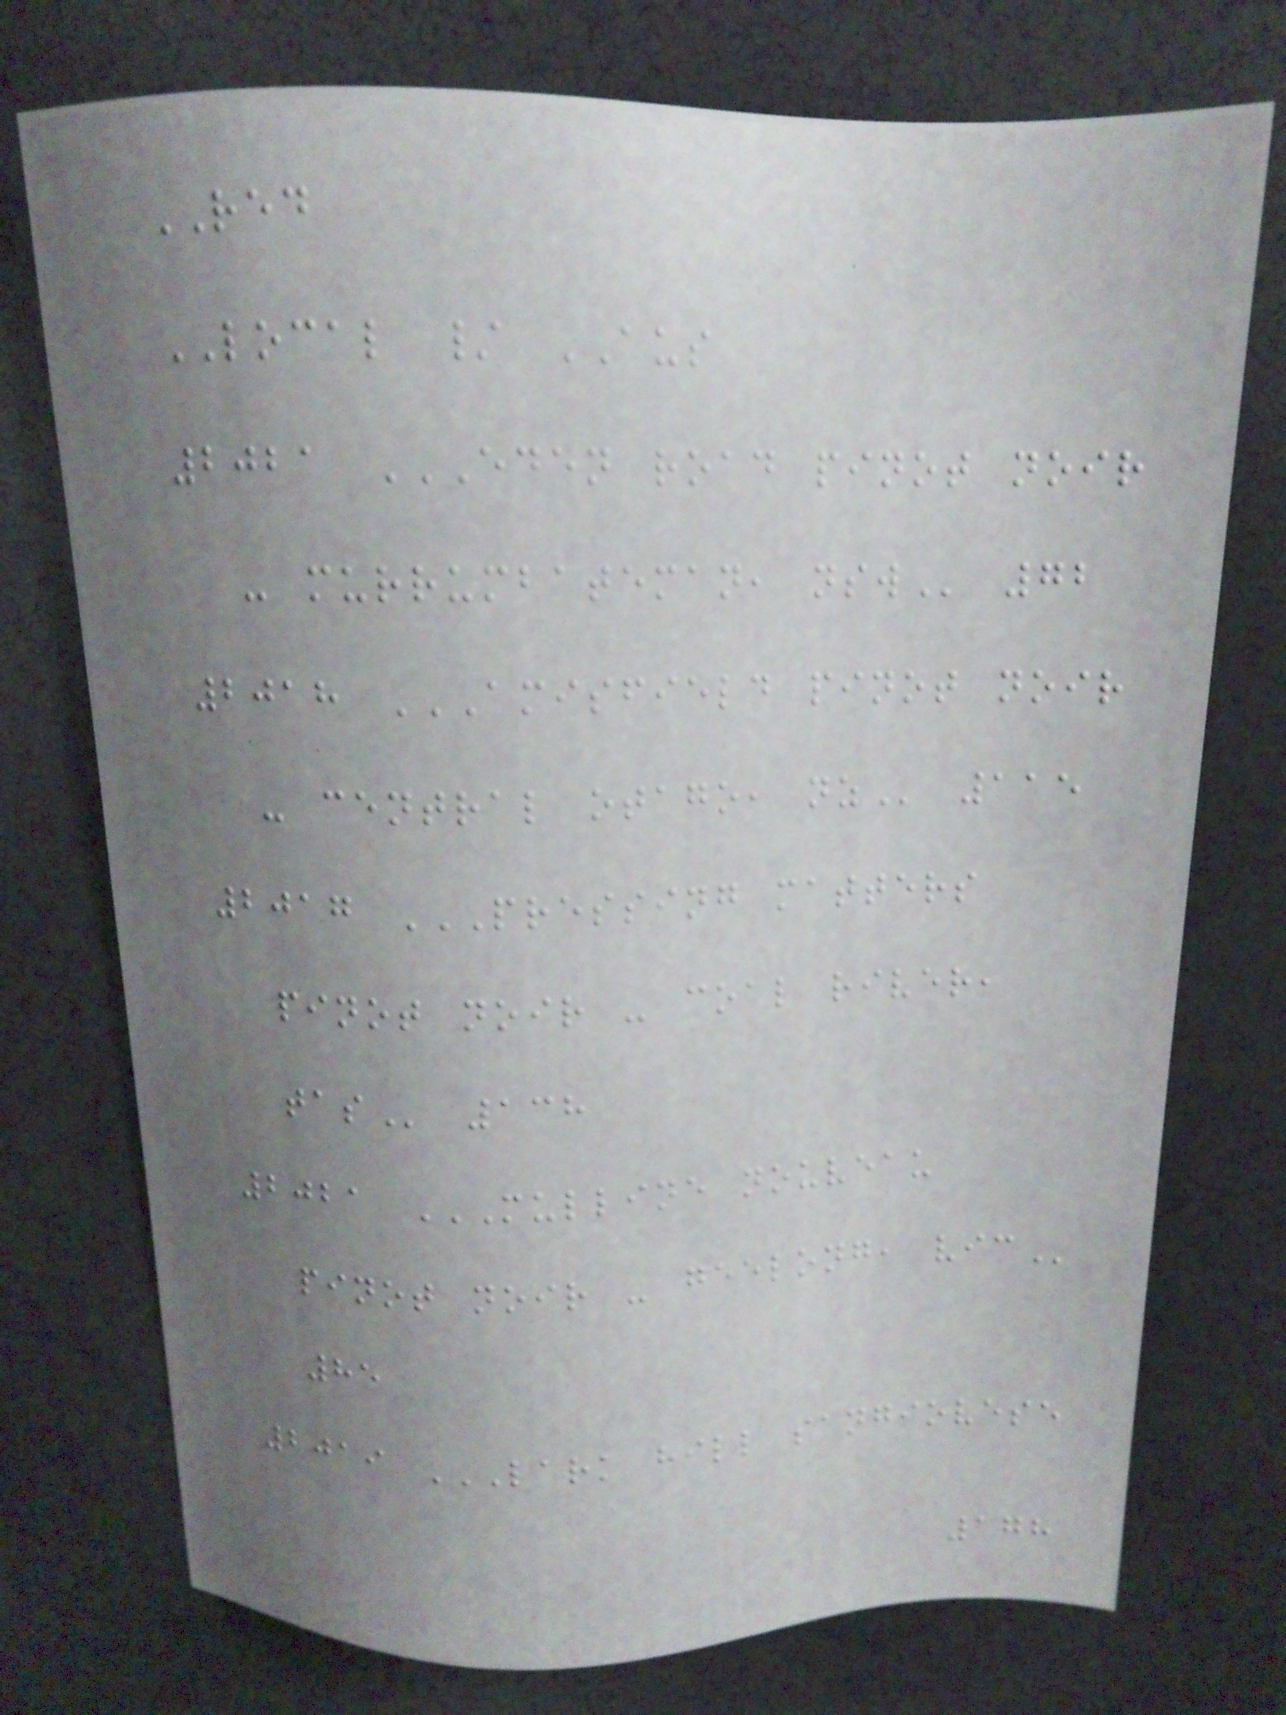RED
LOCAL / AUS
2021 EDEN ROAD PINOT NOIR
- MURRUMBATEMAN, NSW 72
2018 AMISFIELD PINOT NOIR
- CENTRAL OTAGO, NZ 115
2017 PRESSING MATTERS
PINOT NOIR - COAL RIVER,
TAS 138
2021 MULLINE NOUVEAU
PINOT NOIR - GEELONG, VIC
85
2019 LARK HILL SANGIOVESE
178
